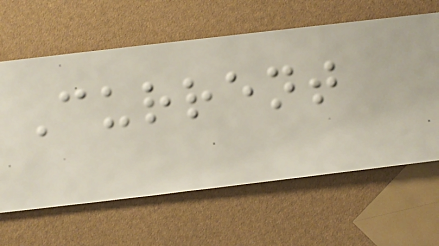Current
